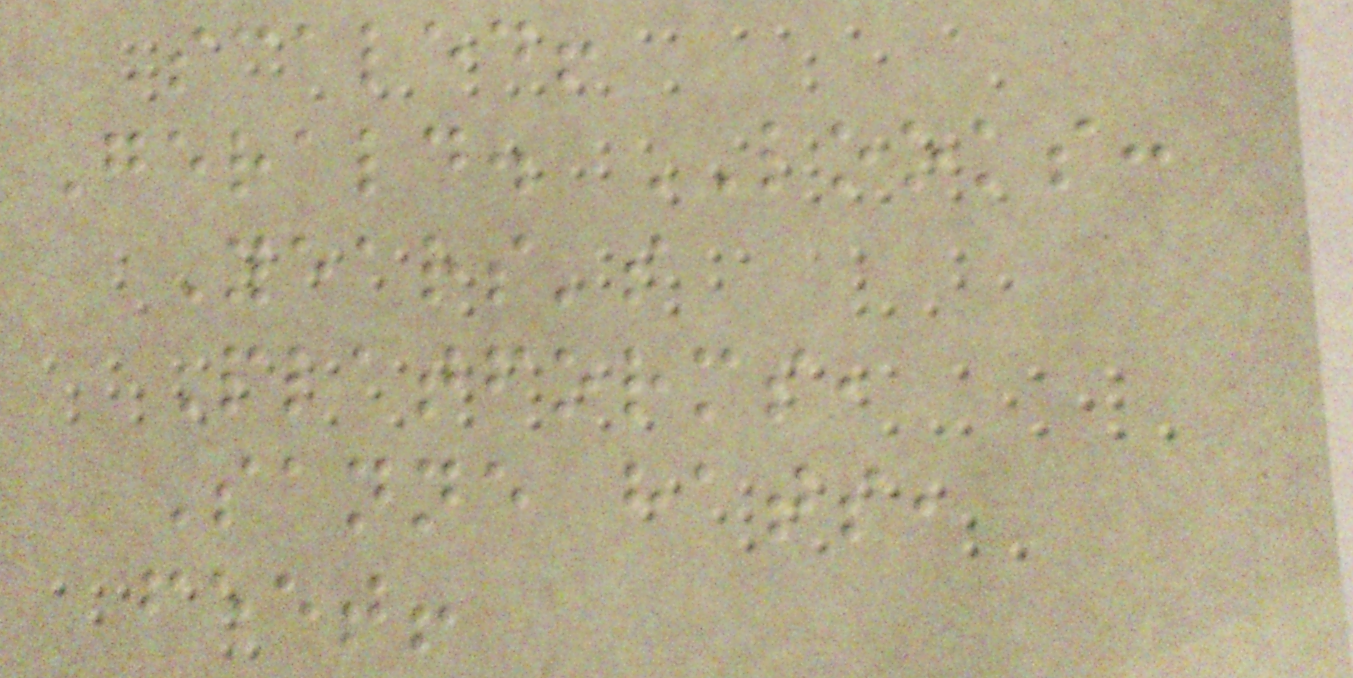scaled!
Gerald. LOOKS:
Years's
Platforms,
Sanne hats,
feet!
